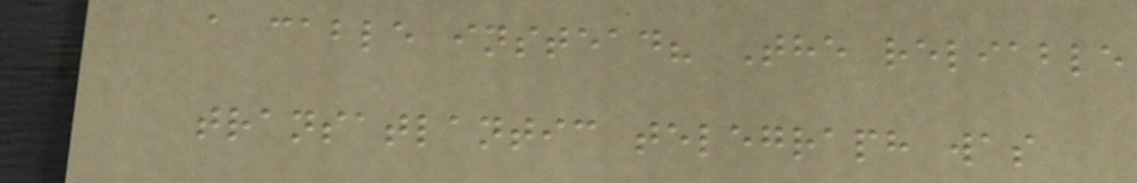a cable instead? The reliable
transatlantic telegraph was
